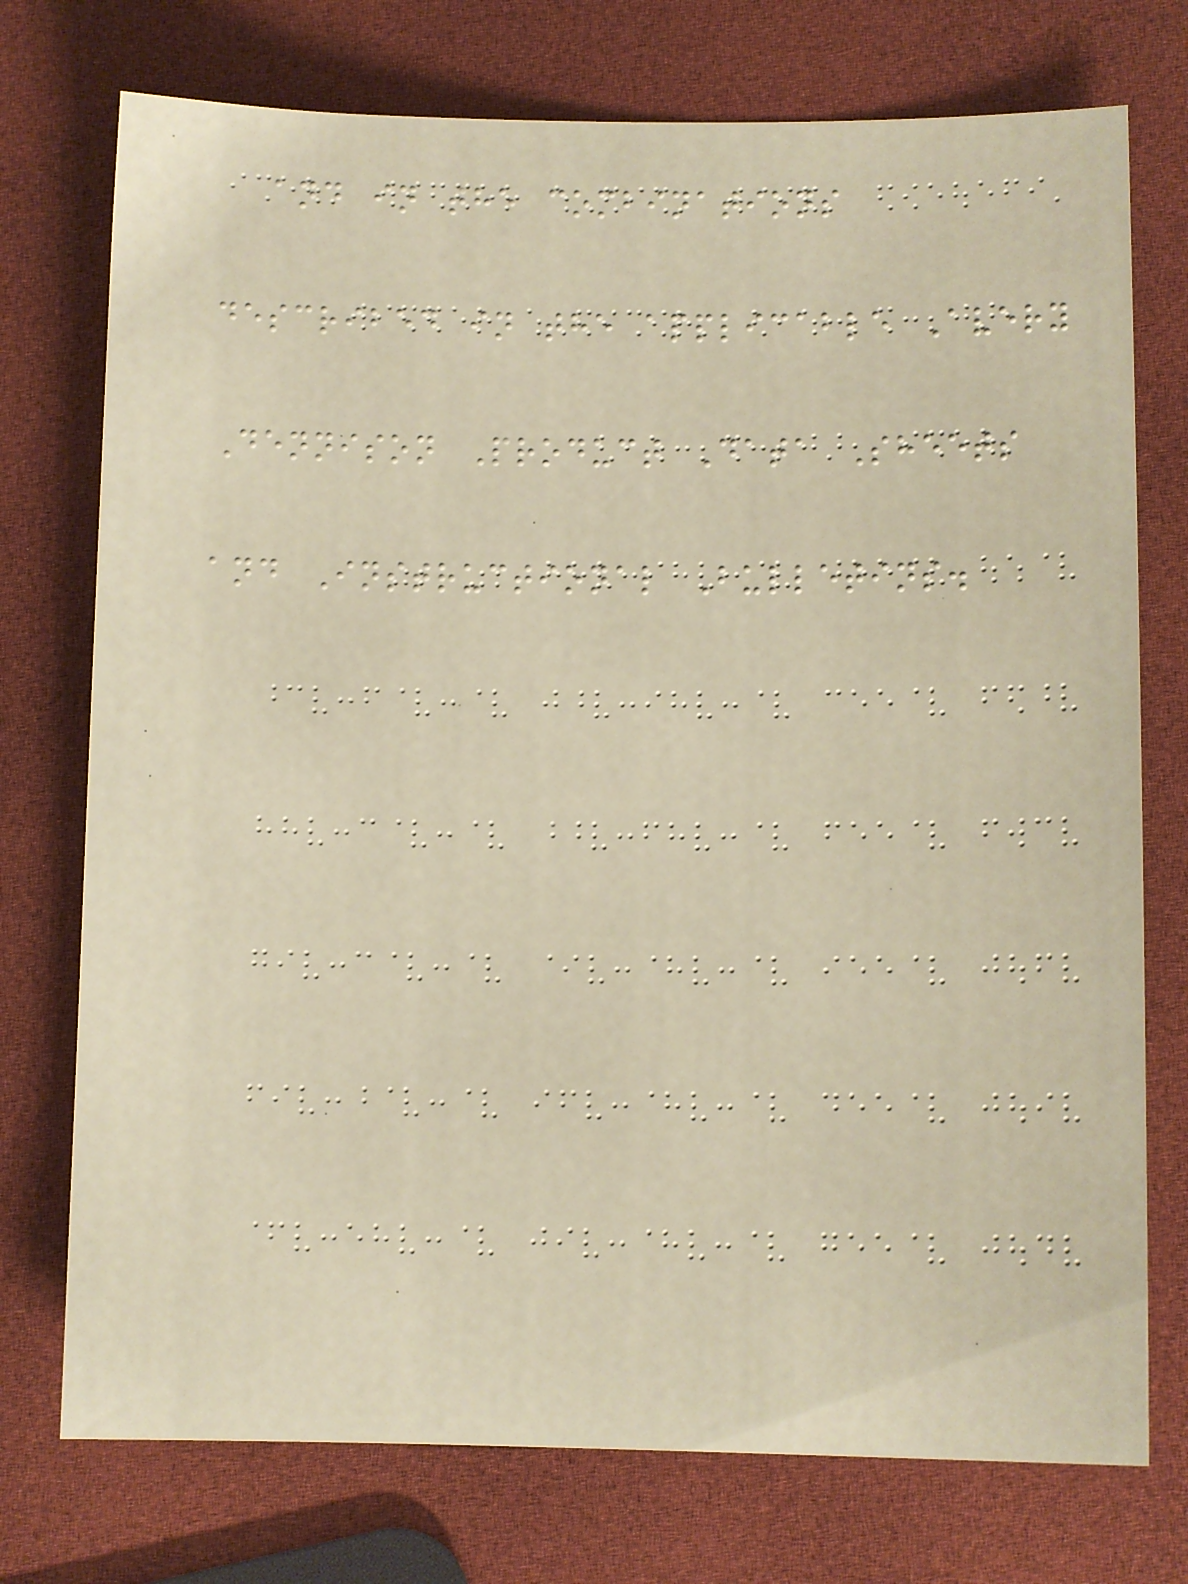and in the combinations
described in the applicable Avery
Dennison Product Data Sheets
and Instructional Bulletins.
